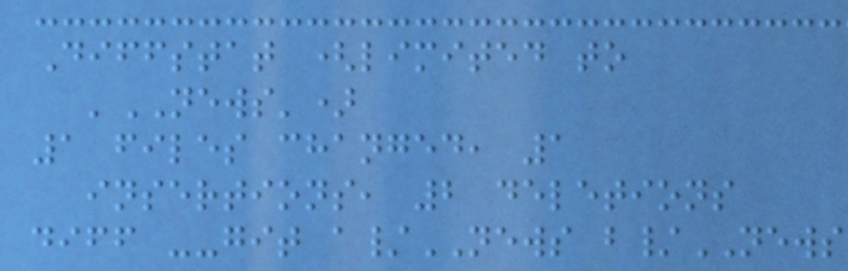Diffstat (limited to
'NEWS')
1 files changed, 1
insertions, 2 deletions
diff --git a/NEWS b/NEWS
